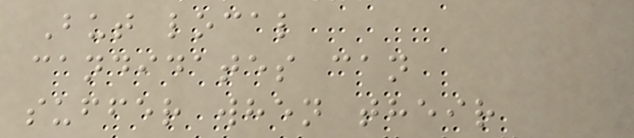But local
candidates can
suffer when their
